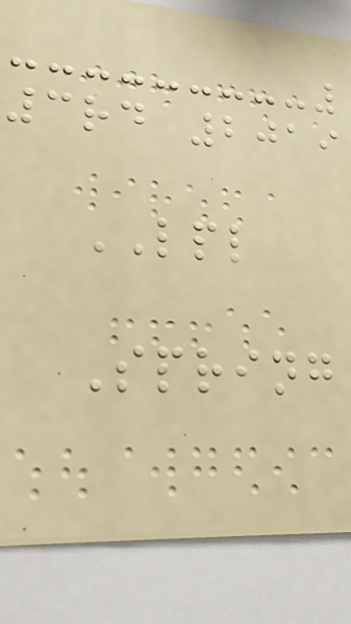3rd 2019
LPL
Spring
